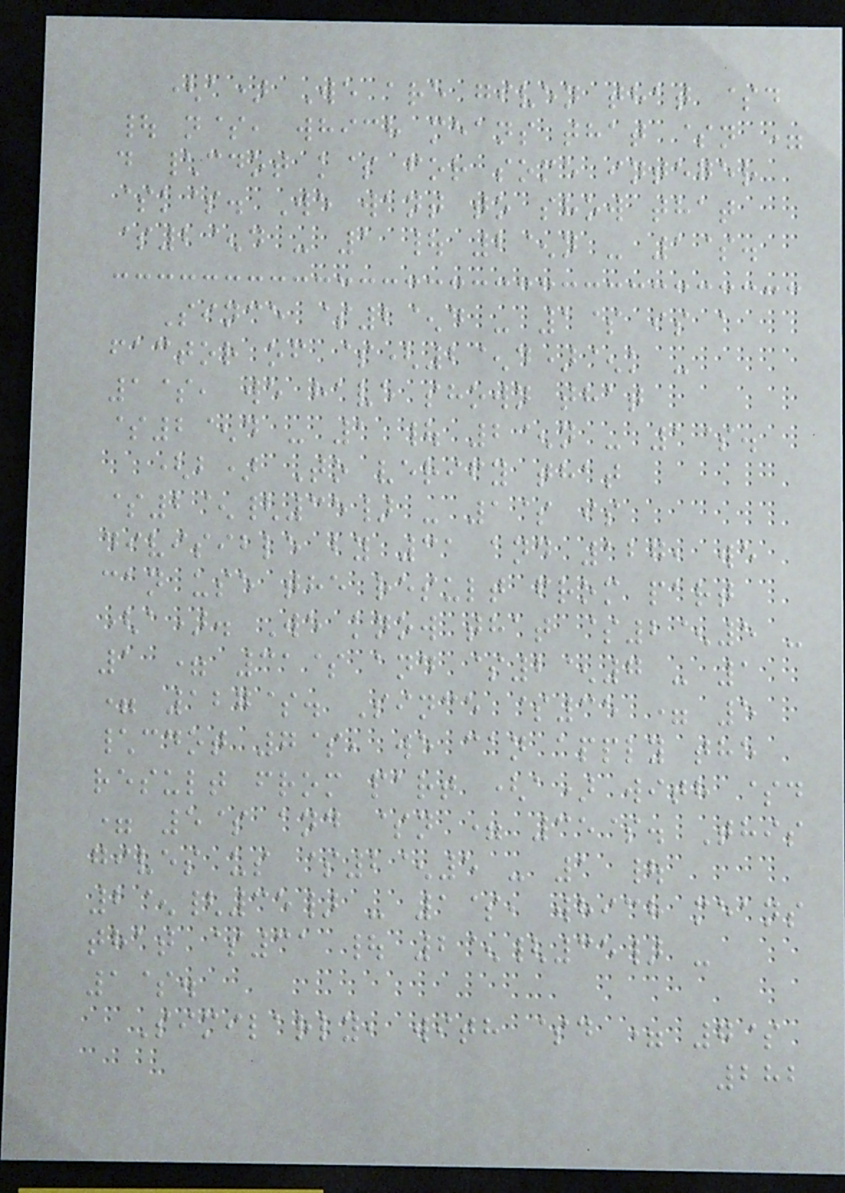(a) We are given that $d
| n$, which means that $n =
d \cdot k$ for some integer
$k$. We want to show that
$2^d - 1 | 2^n - 1$.
Since $2^d - 1$ is a
factor of $(2^d)^k -
1$, we have shown that
$2^d - 1 | 2^n - 1$.
(b) To verify that
$2^{35} - 1$ is
divisible by 31 and 127, we
can use the result from part
(a). We know that $2^5 -
1 = 31$ and $2^7 - 1
= 127$. Since $35 = 5
\cdot 7$, we can apply the
result from part (a) with $d
= 5$ and $n = 35$. This
gives us $2^5 - 1 |
2^{35} - 1$, which means
that $31 | 2^{35} -
1$.
Similarly, with $d = 7$
282
